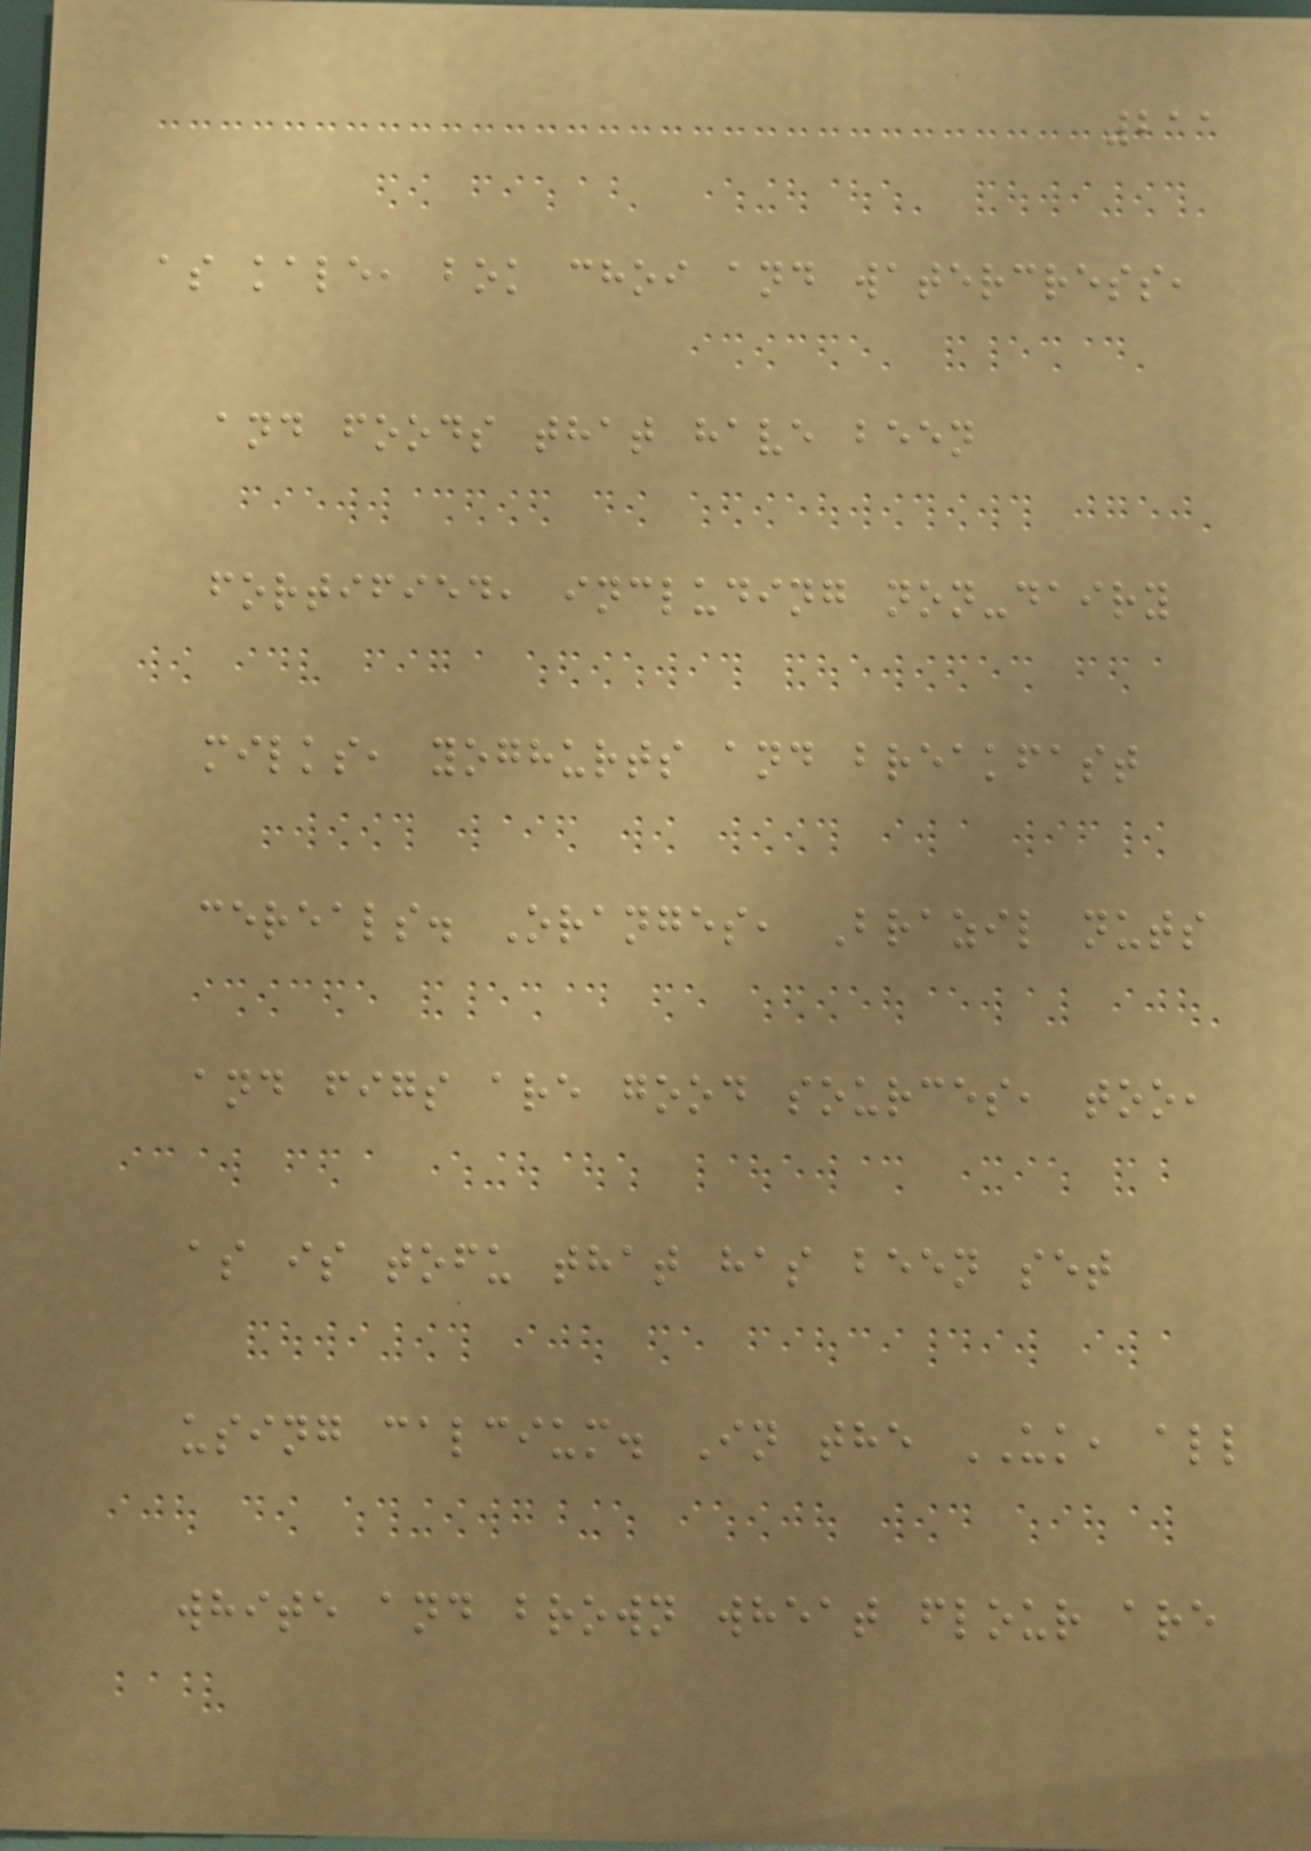211
as kale, bok choi and watercress,
and foods that have been
fortified, including non-dairy
milks, yoghurts and breakfast
cereals. Oranges, Brazil nuts
and figs are good sources, too,
as is tofu that has been set
using calcium. In the UK, all
white and brown wheat flour are
